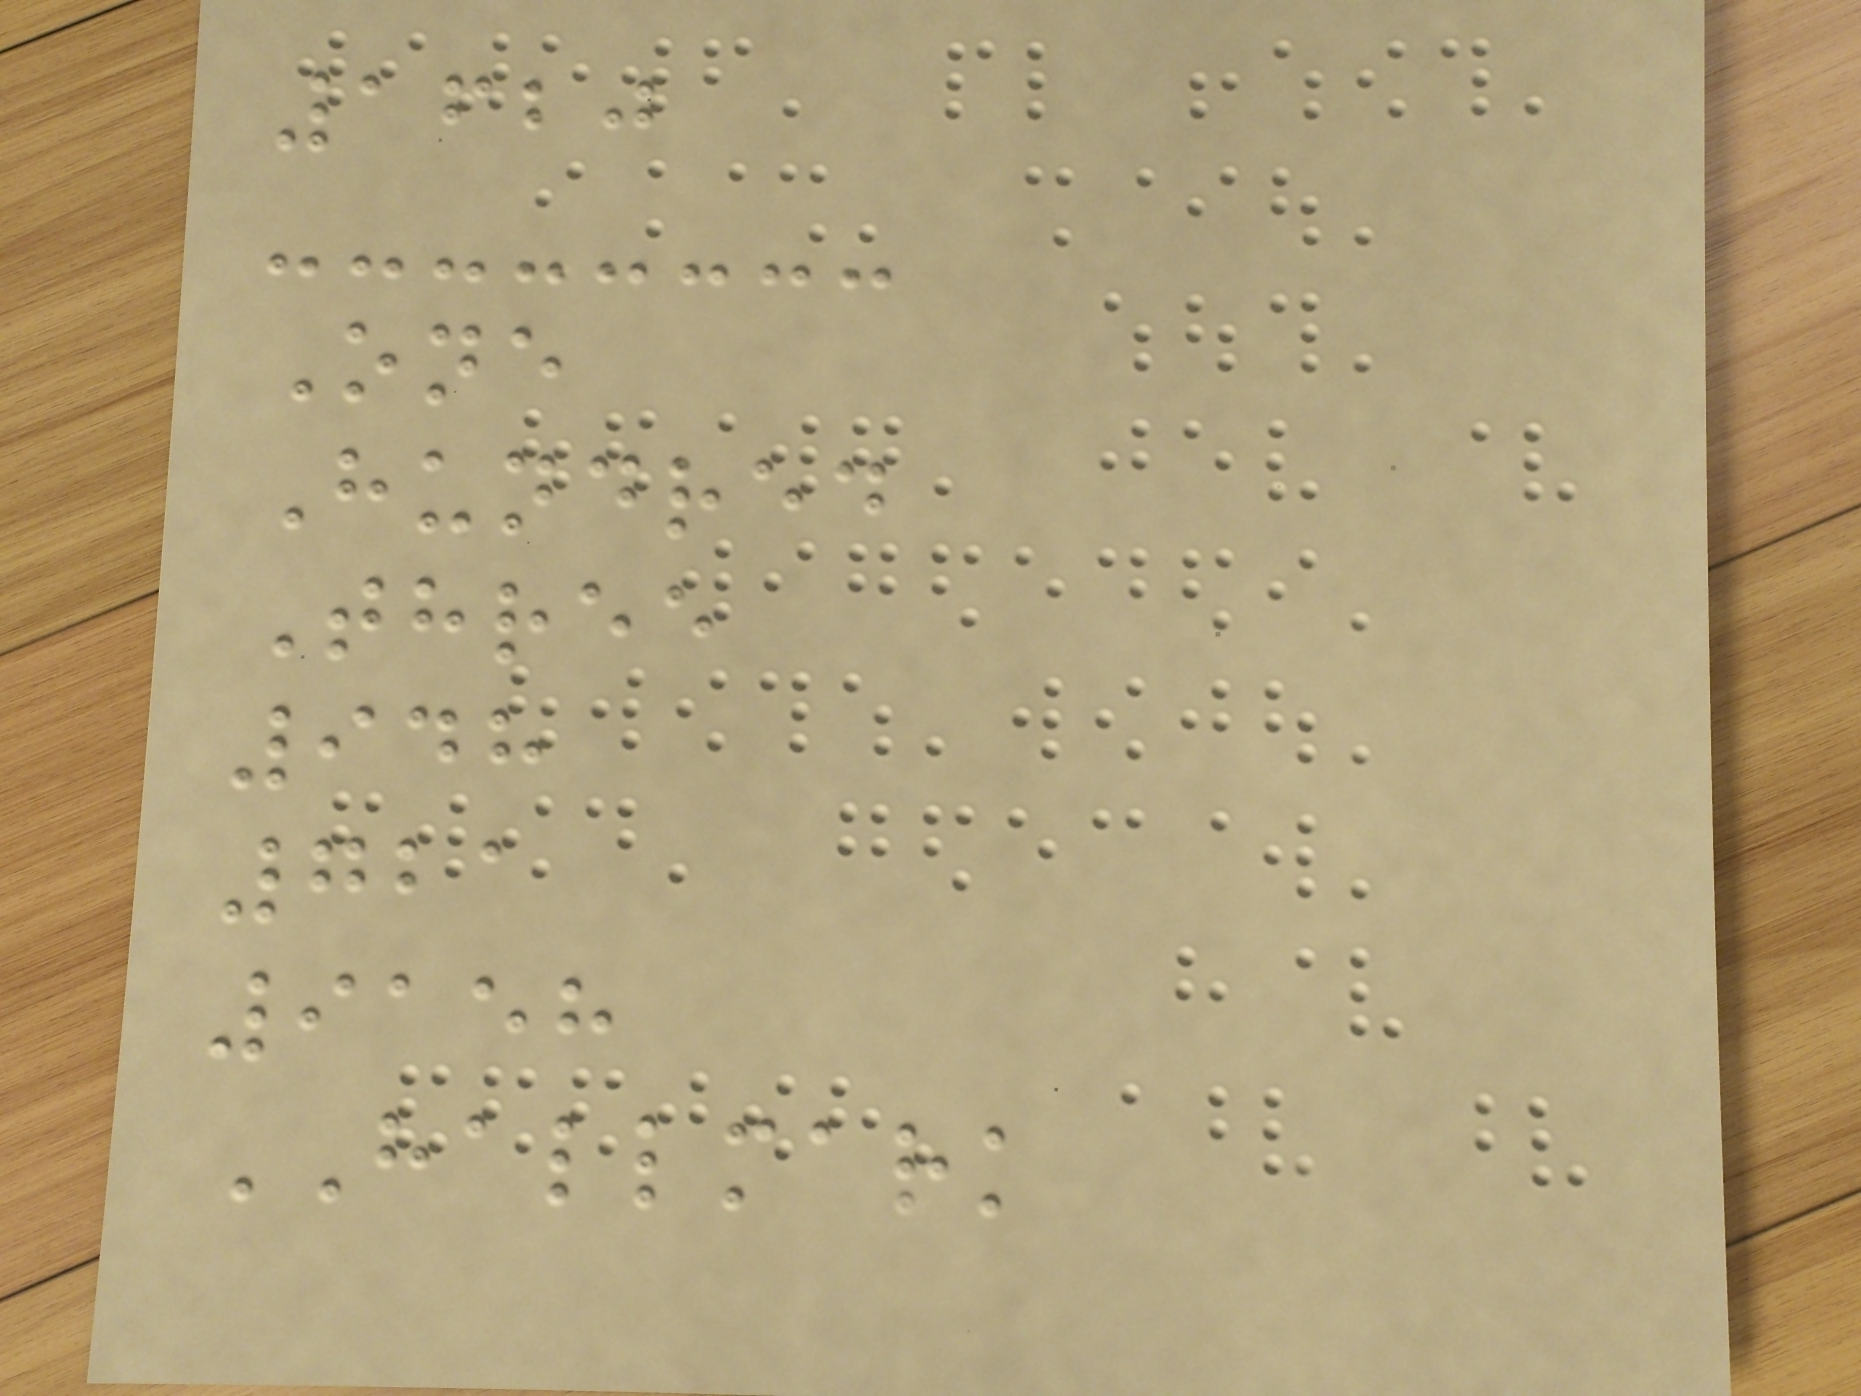1620
One
Hundred
Three
948
721
9158
HALLMARK
